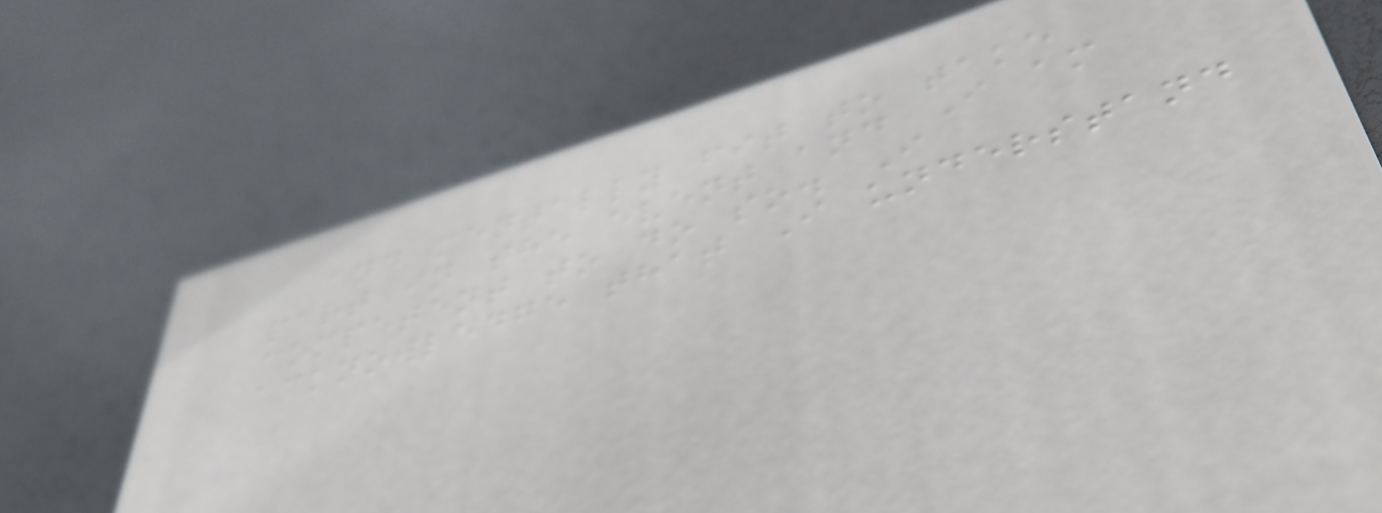and mentally fit to take
part in the event and I am
competent to do so. I
acknowledge that I understand
